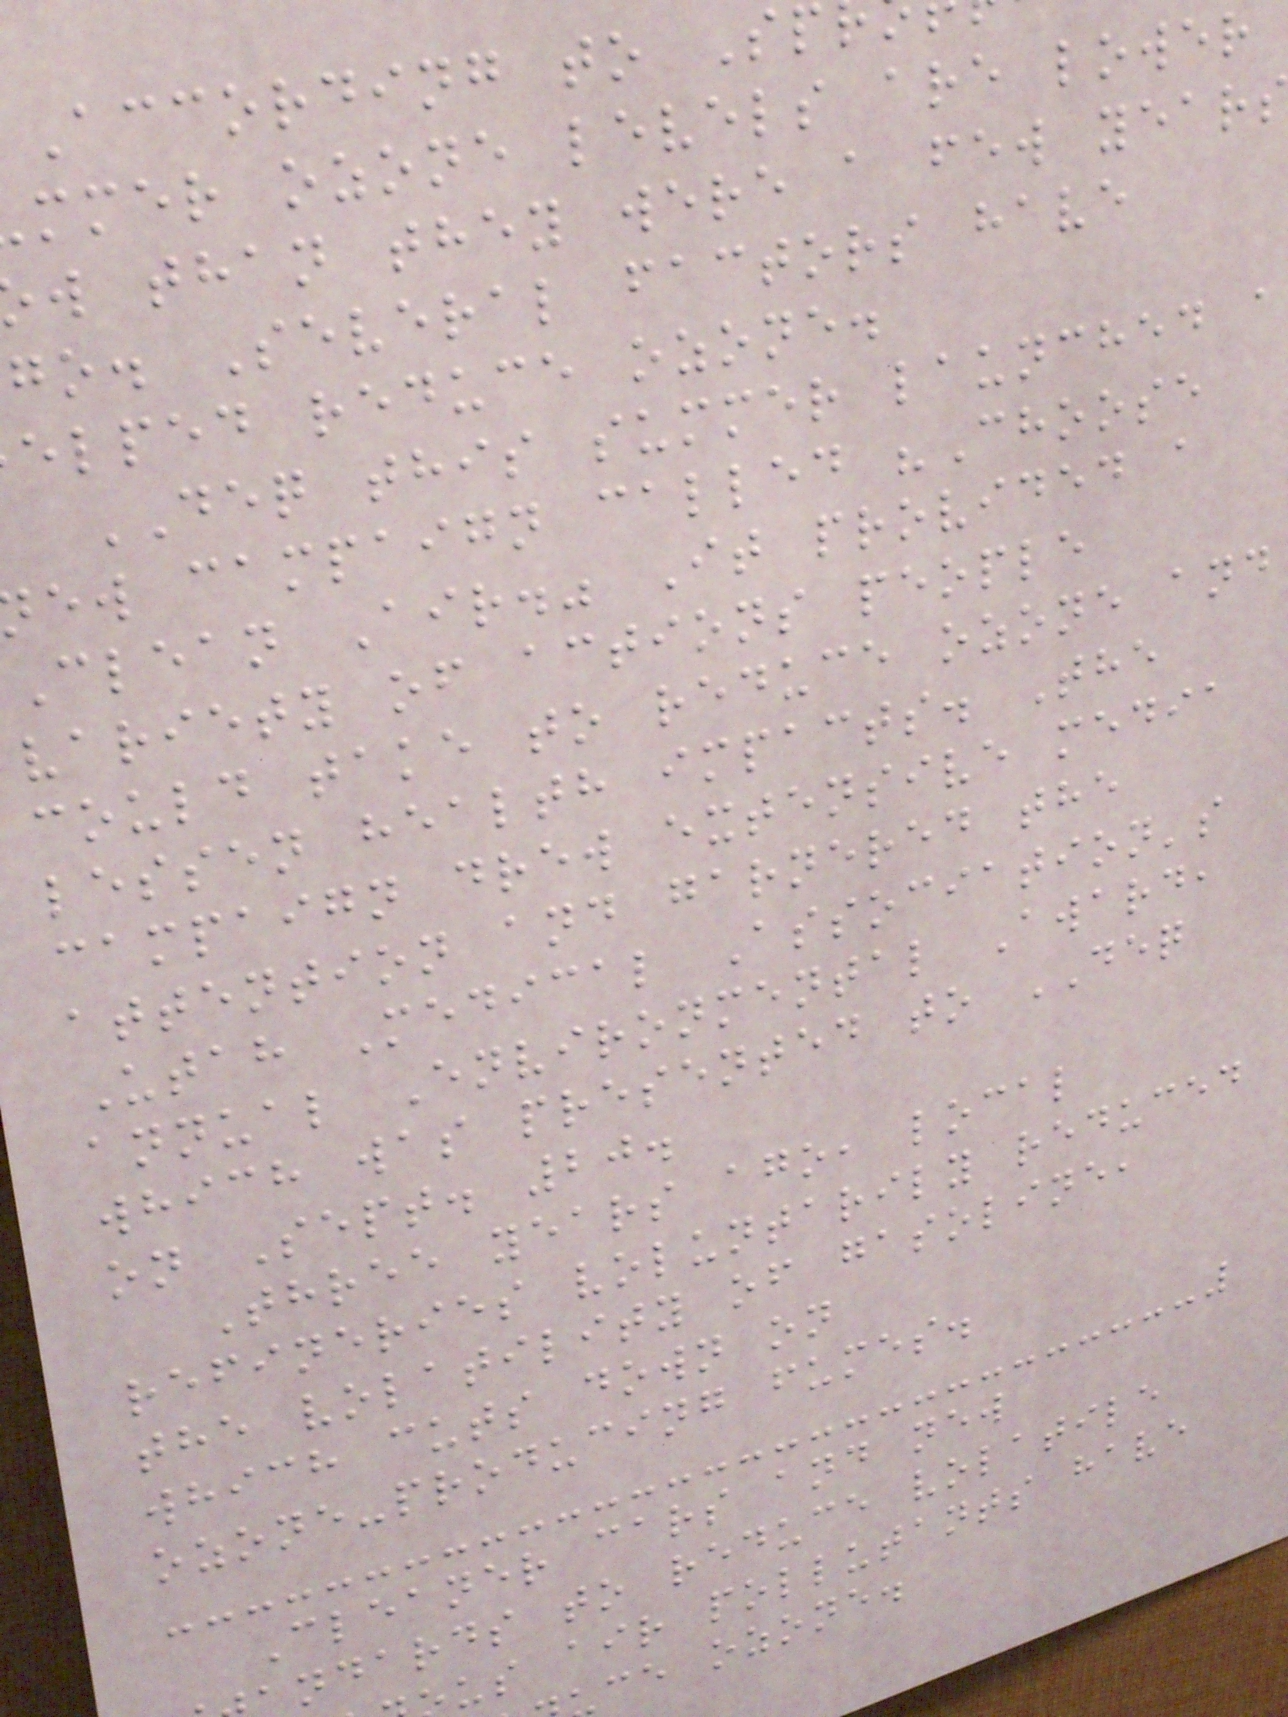According to Sp
mmer ozone levels are lower
w than they were a few years
go. Several factors have
elped reduce ozone.
DEQ this summer launched a
ew campaign called "Choose
Clean Air." It provided a
variety of actions people
could take to reduce ozone and
lessen health impacts. The
campaign drew extensive media
attention and garnered the
Utah Medical Association's
annual Environmental Award,
which was presented to DEQ
on Sept. 20.
Three years ago, local
refineries voluntarily reduced
the volatility of gasoline,
which cuts down on
ozone-producing fumes.
Cleaner cars and new
ndards to reduce volatile
us air pollutants have
ce ozone.
